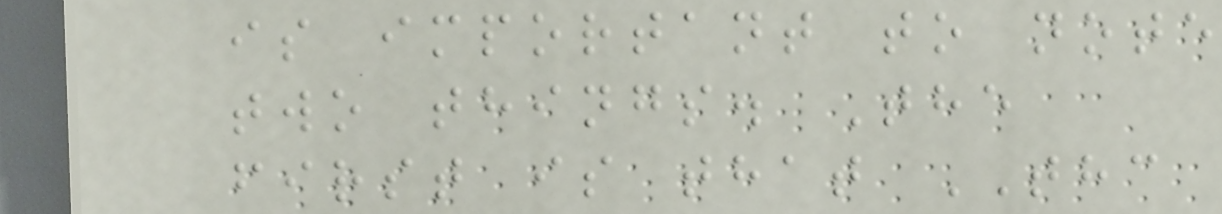is important to note
two things. The
first is that THC
